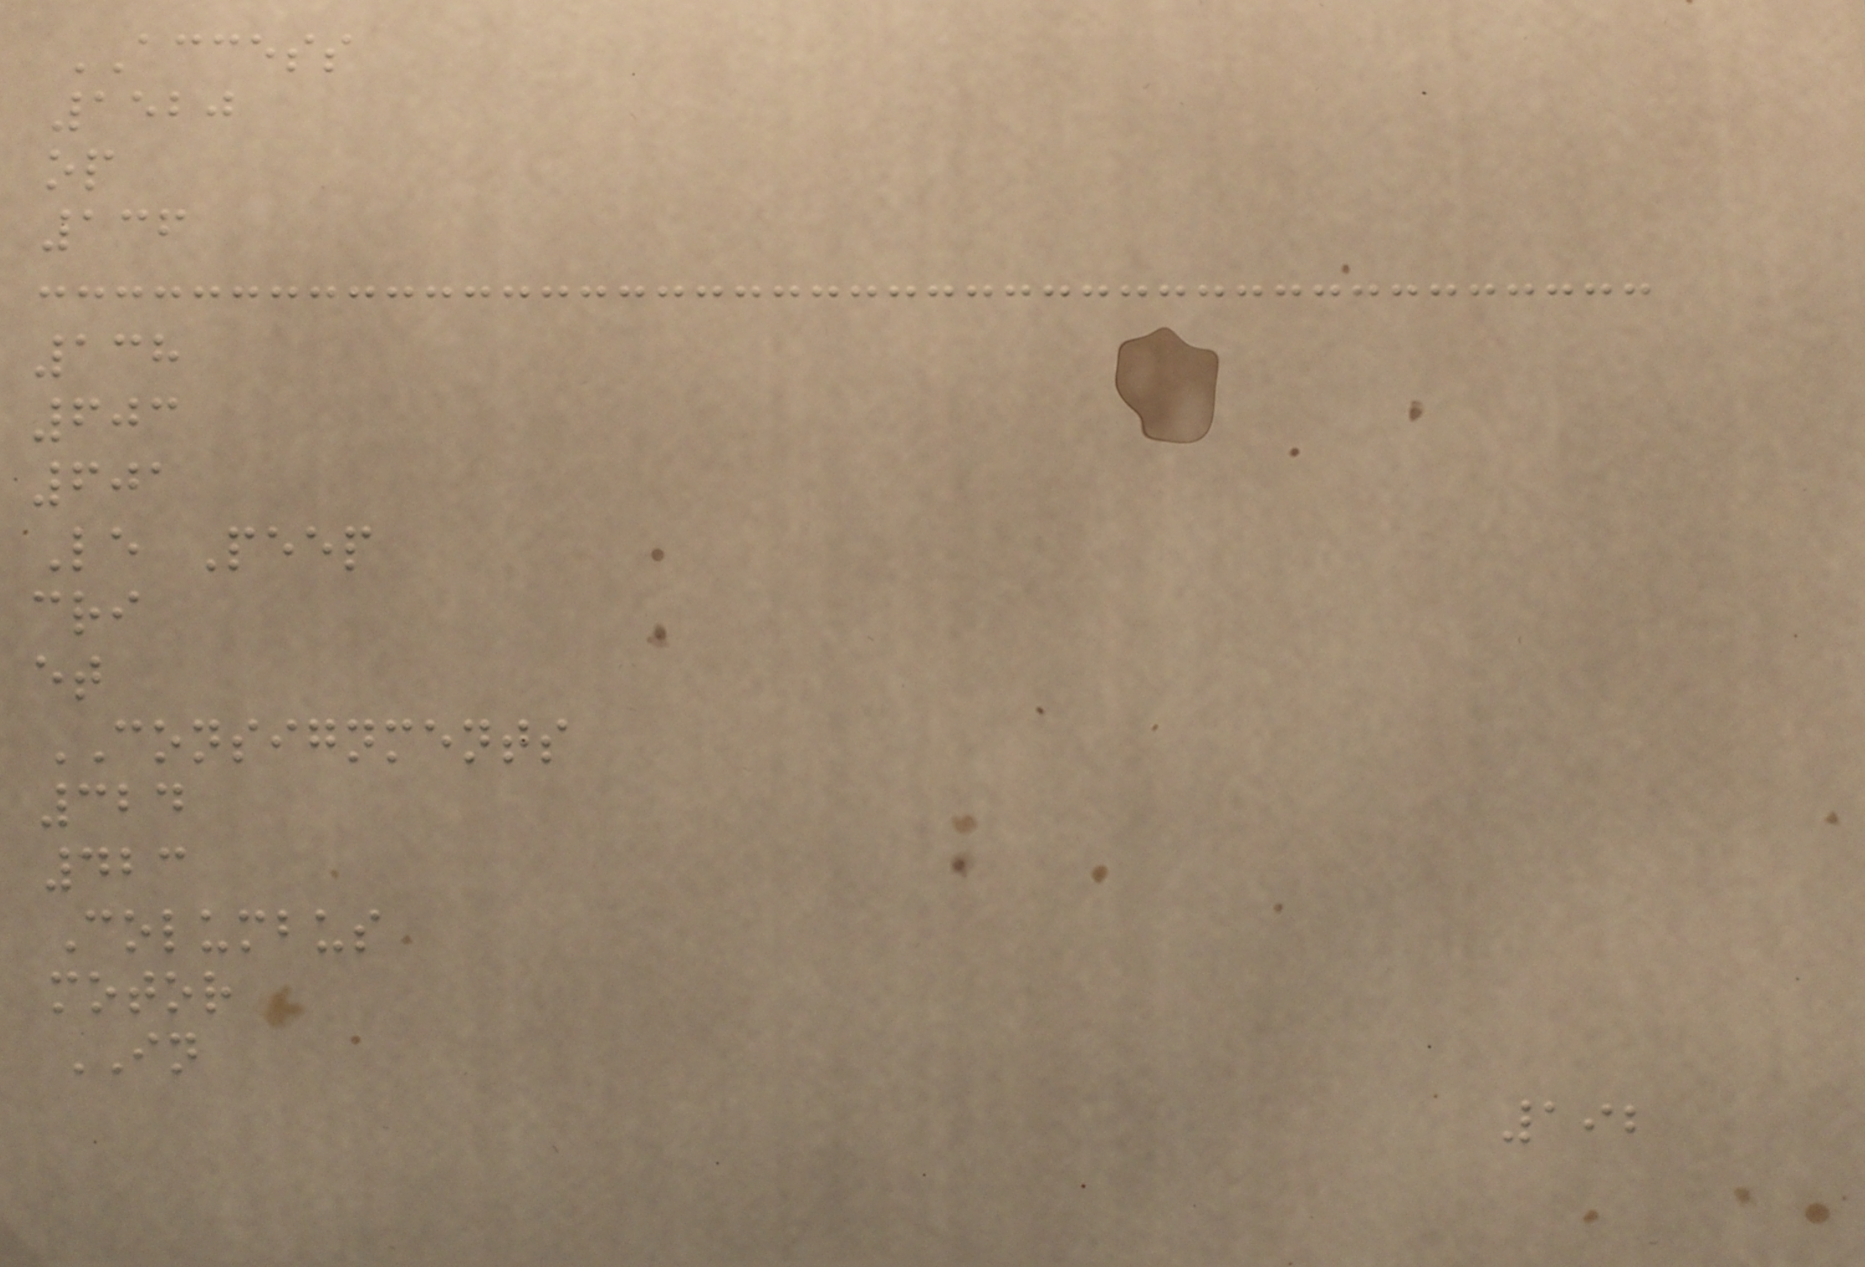ACCESS
1520
op
136
138
603
601
Le Peep
cri
et
CONSIGNMENTS
324
423
Columbus
motor
IN
192
